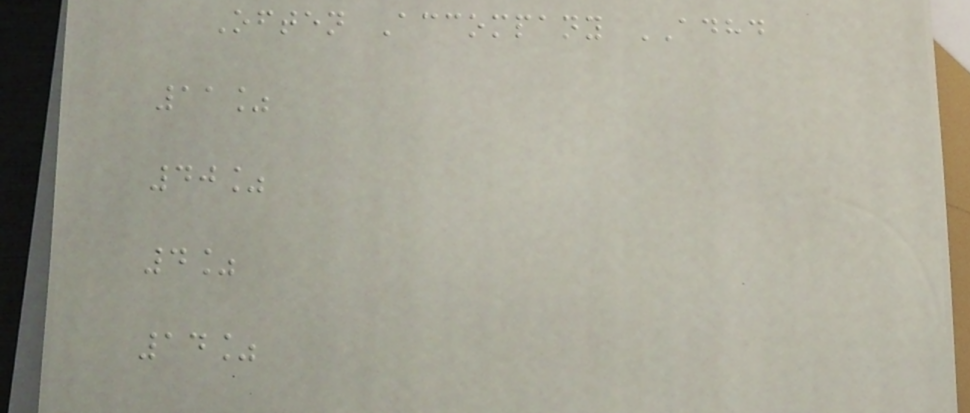Often Accompany ADHD
11%
40%
4%
14%
